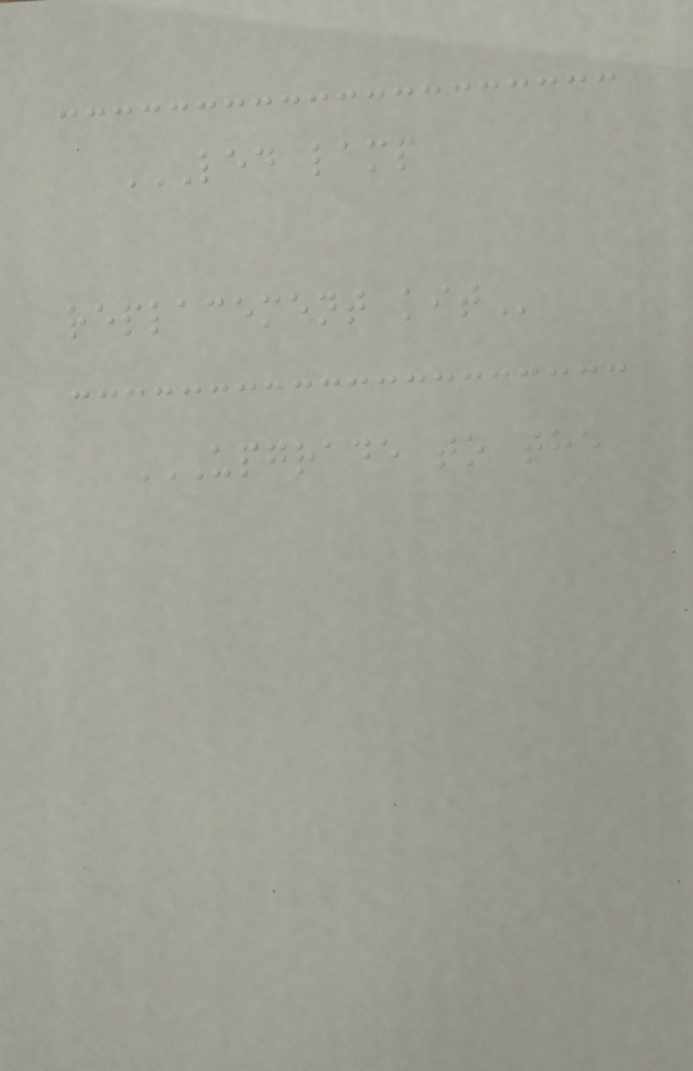LED LAMP
REPLACEMENT KIT
UPGRADE TO THE
